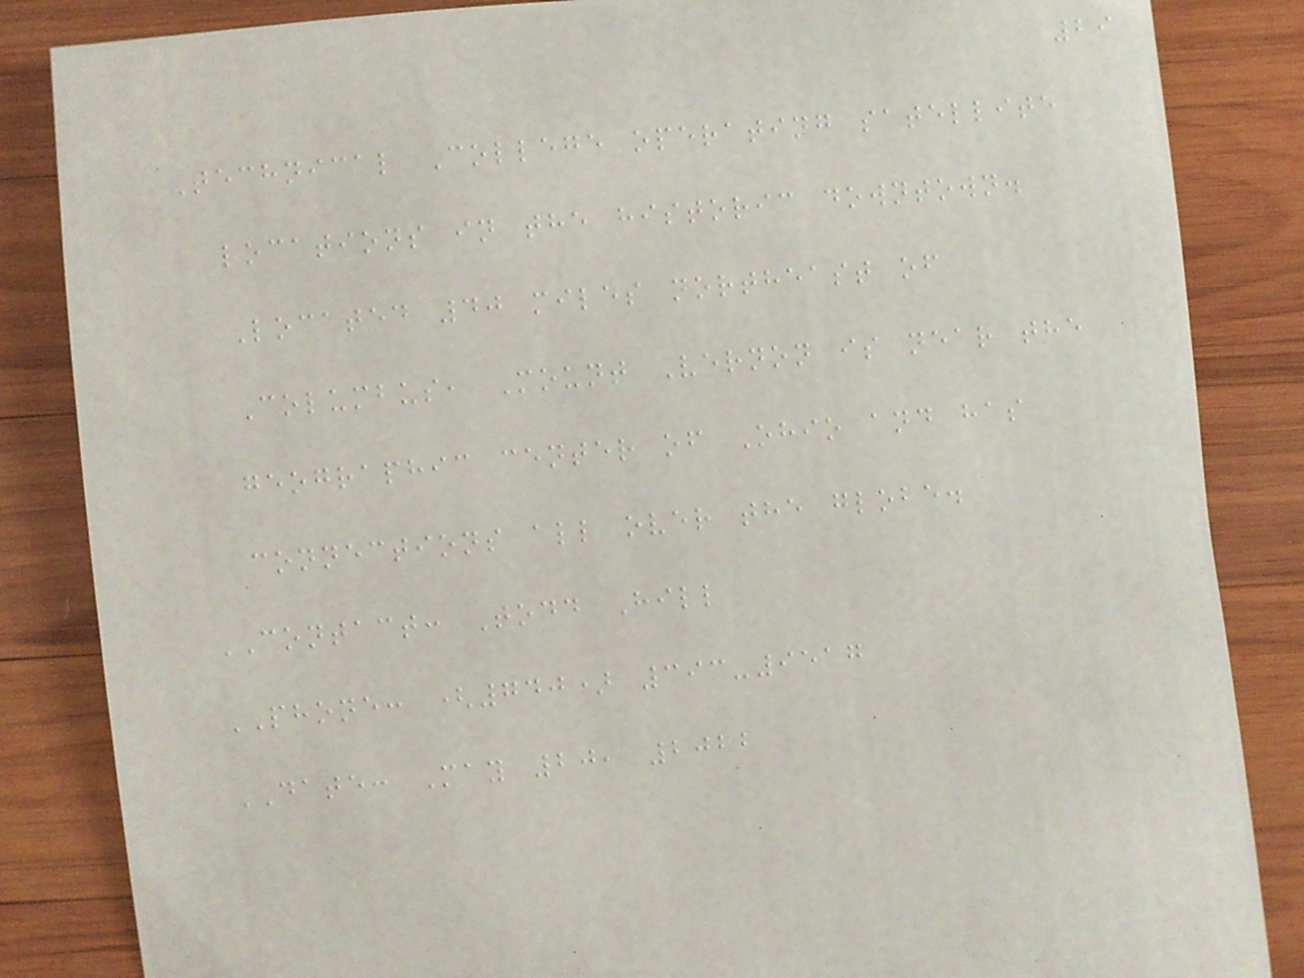29
Technical College operating satellite
locations in the historic downtown.
Located 40 miles northeast of
Columbus, Mount Vernon is near the
geographic center of Ohio and has
connections all over the globe.
CONTACT: Todd Hill
PHONE: (740) 393-9517
DATE: May 20, 2022
